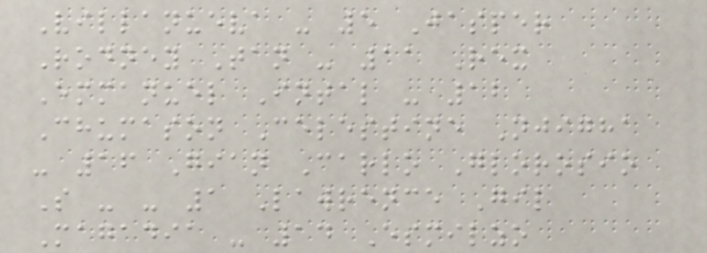Villanueva - 5 Jasper
Rodney Tan - 11 Rex
Emmanuel Intal - 12
Chumason Celestine Njigha
- 16 Gian Carlo Glorosio
S - - 1 Lawrence Gil
Magadia - 14 Esmilzo
